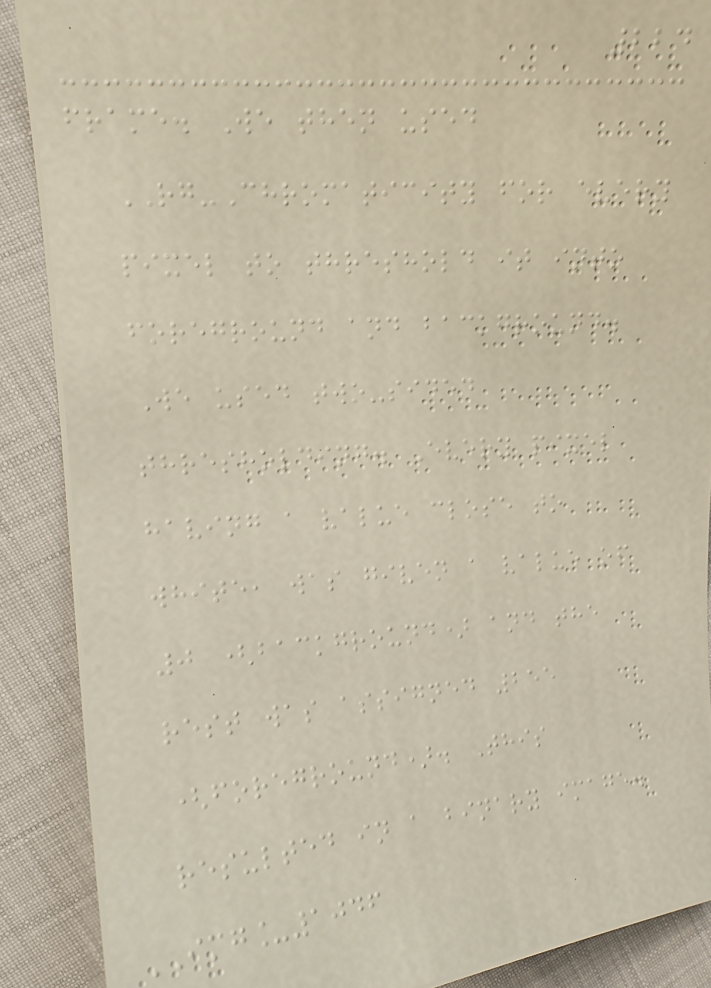224
frame. We then used
RG-Chromaticity for every
pixel to threshold it into
foreground and background.
We used two-sided
thresholding. Every pixel
having a value close to
white, was given a value of
0 (background) and the
rest was assigned 255
(foreground). This
resulted in a binary image.
IMG_1046
